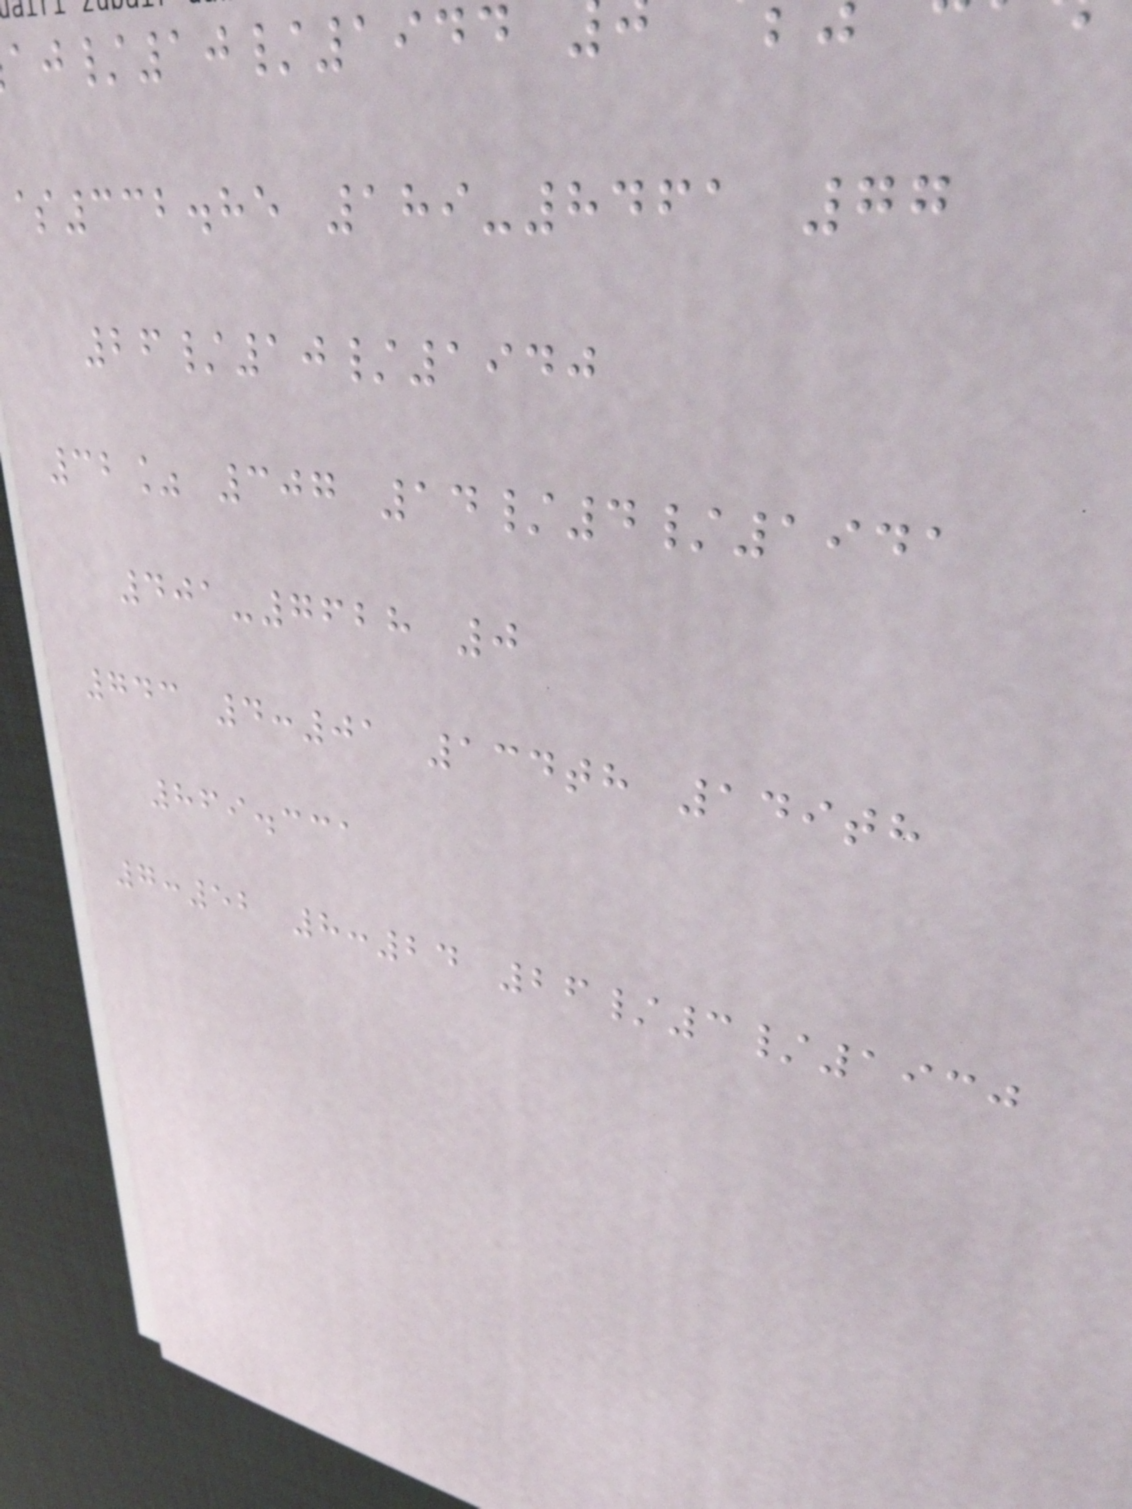/10/1944
$332.85 189-8461 77
26/10/1940
32% 307 14/4/1941
401-7628 0
743 4:01 134th 149th
869.331
7:52 8:24 26/3/1930
